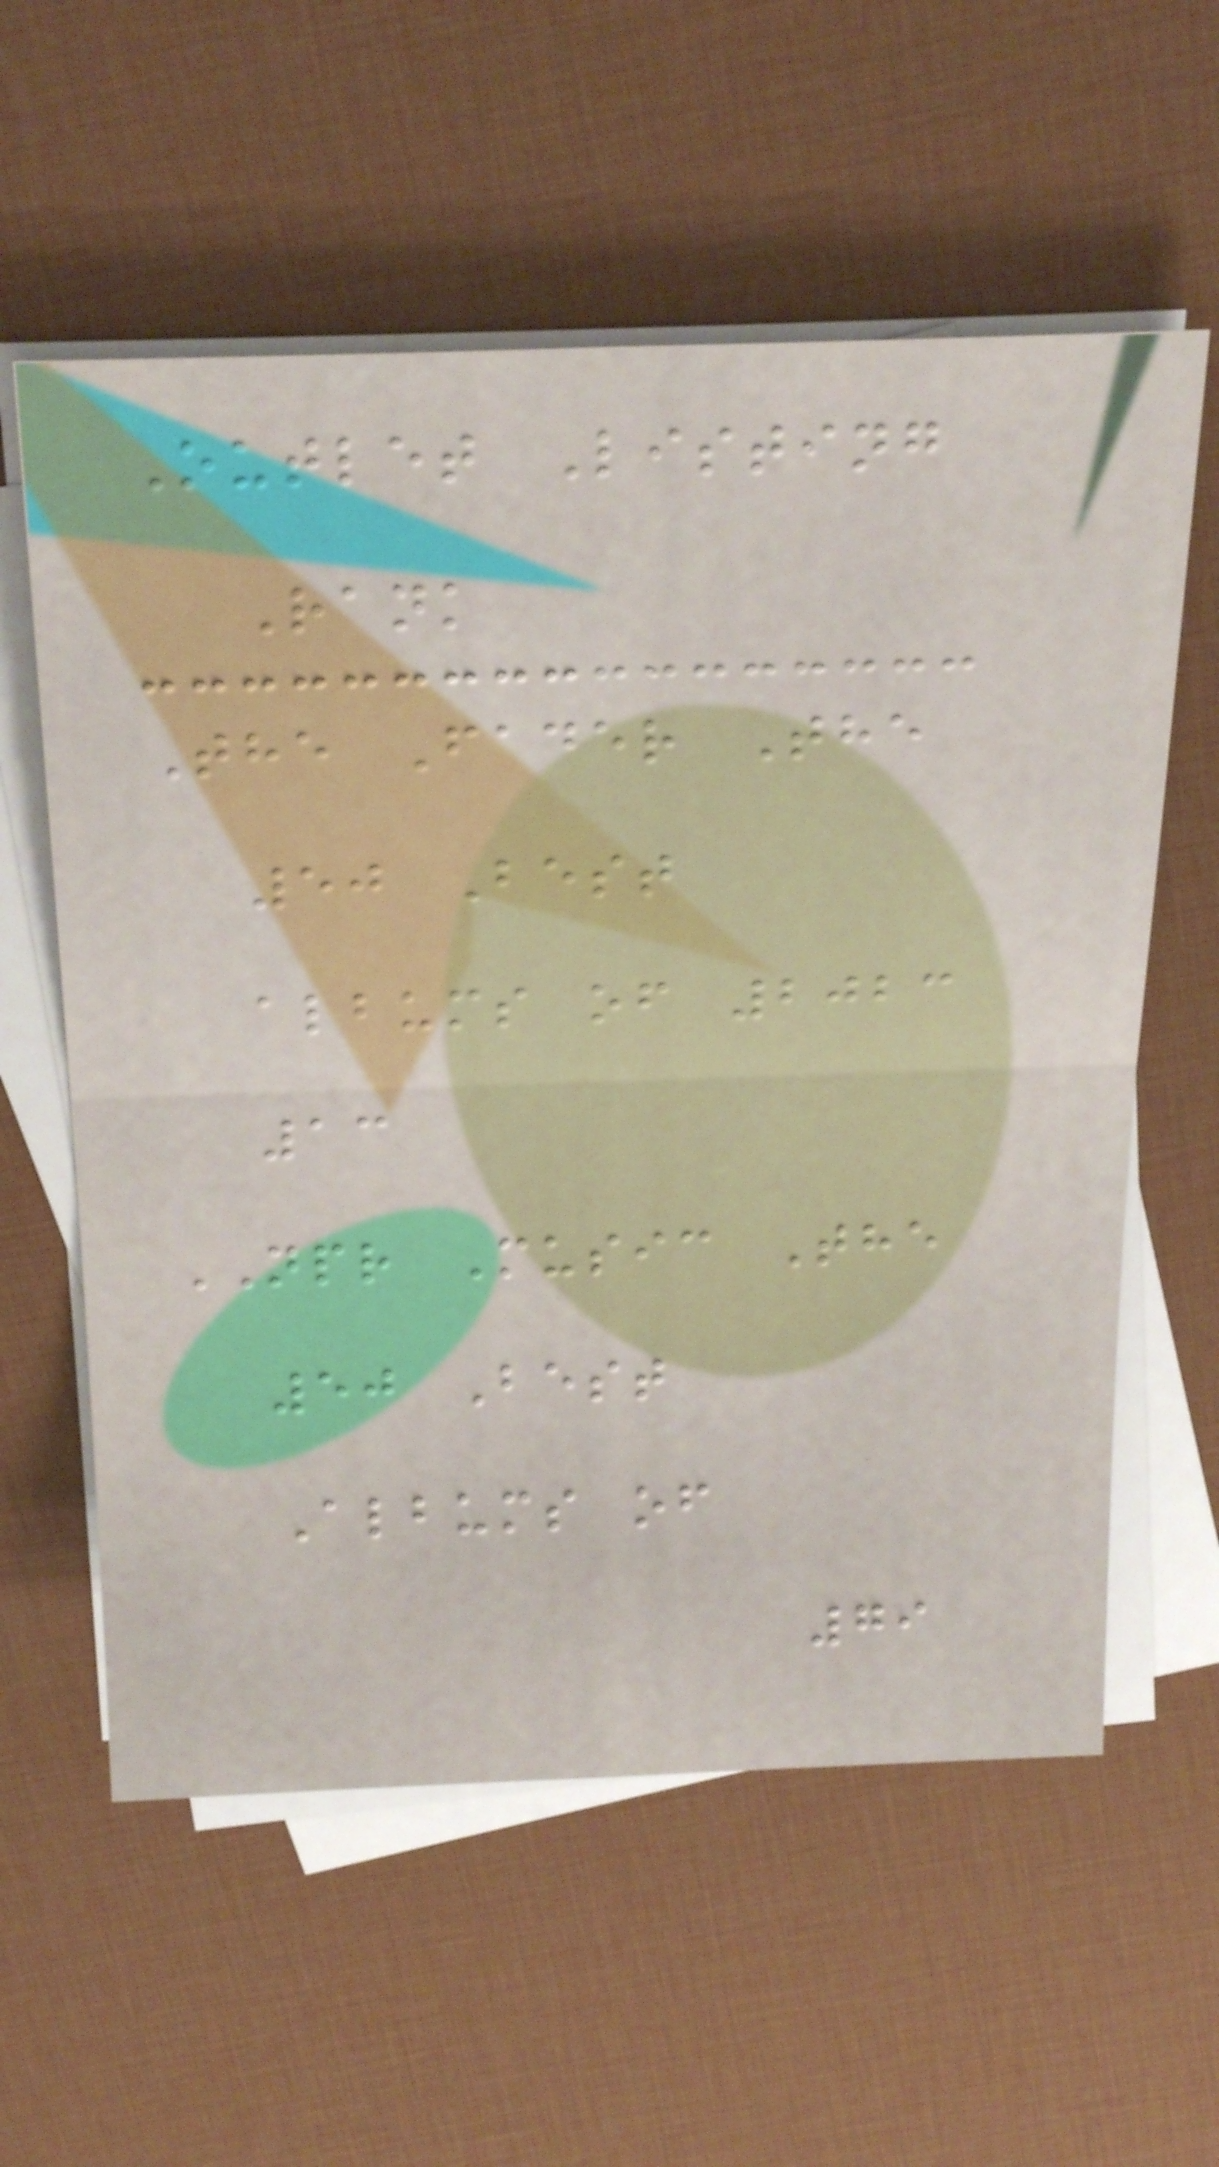Outlet Listing
Rank
The Fader The
50 Best
albums of 2023
13
NPR Music The
50 Best
Albums of
79
